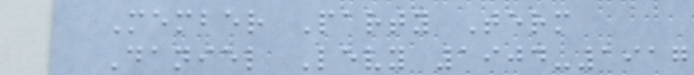Member Party Term
Daniel Levy 1904-1917
